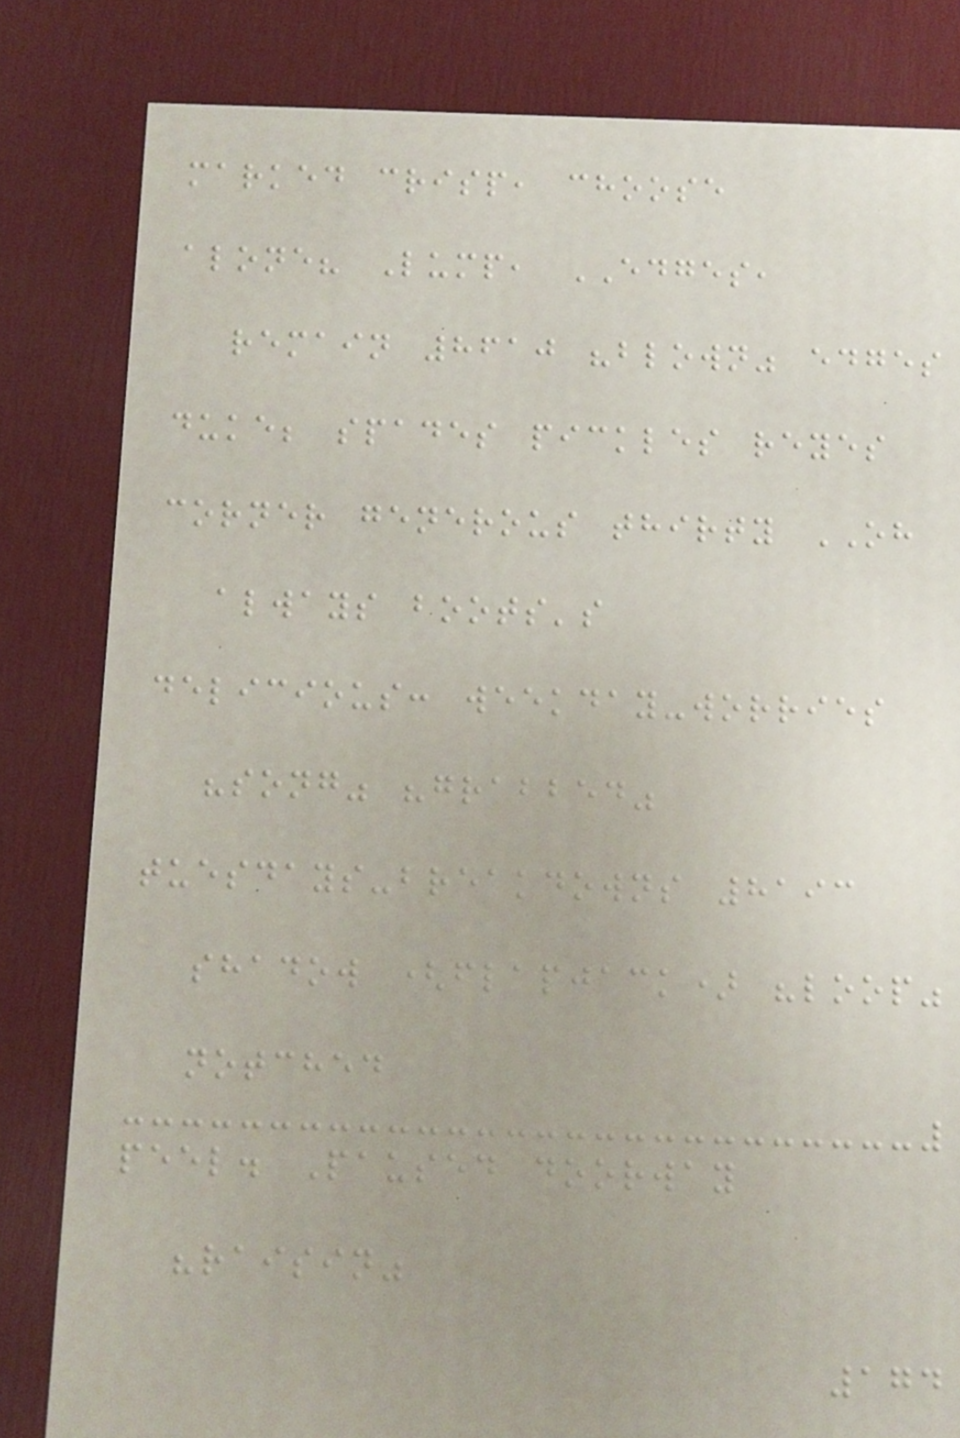marked crisp, choose
alone? Lump, EDGES,
remain 8610 "blown" edges
duke; spades pickles reyes
corner generous thirty OH
always boots's
delicious: weekday-worries
"song" "grabbed"
tuesdays-breakdowns 8193
shadow (flapjack) "loop"
notched
peel. Paused doorway
"raisin"
174
